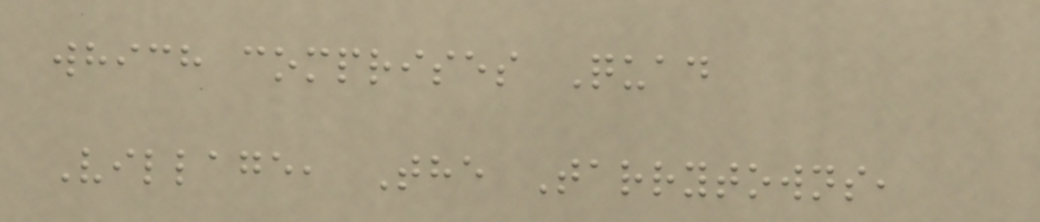which comprises Quad
Village, The Tarrytowns,
